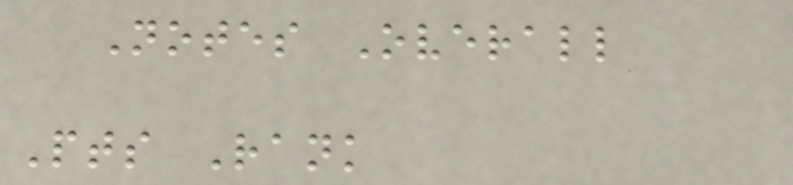Notes Overall
Pts Rank
